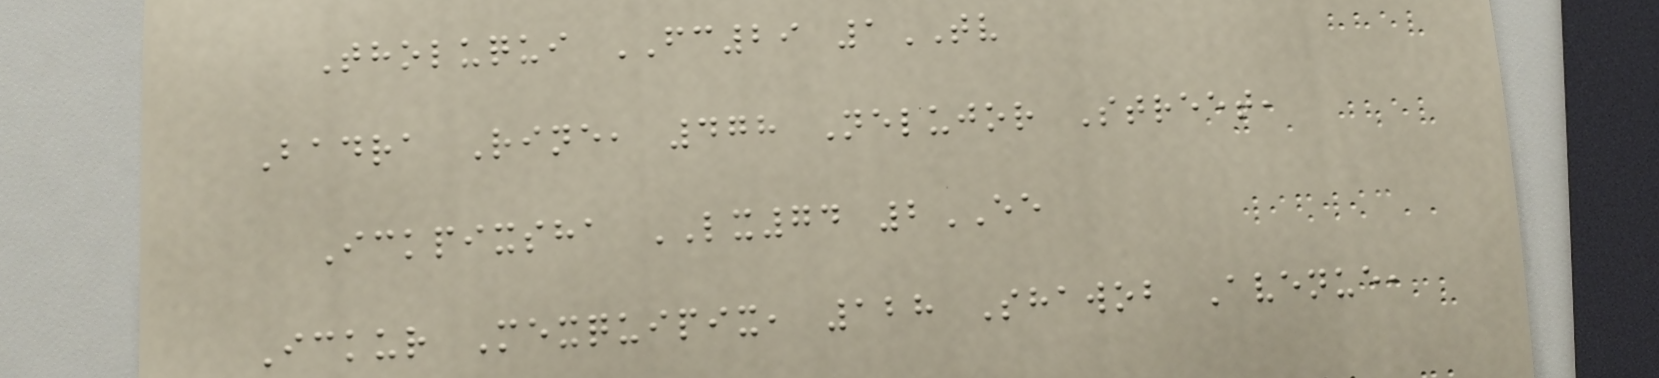Tholuqui FC29 1TV
Badra Rine, 478 Nelujor Street,
Ickpixsha LX74 2EE
Ickur Mexquipix, 128 Shawob Avenue,
